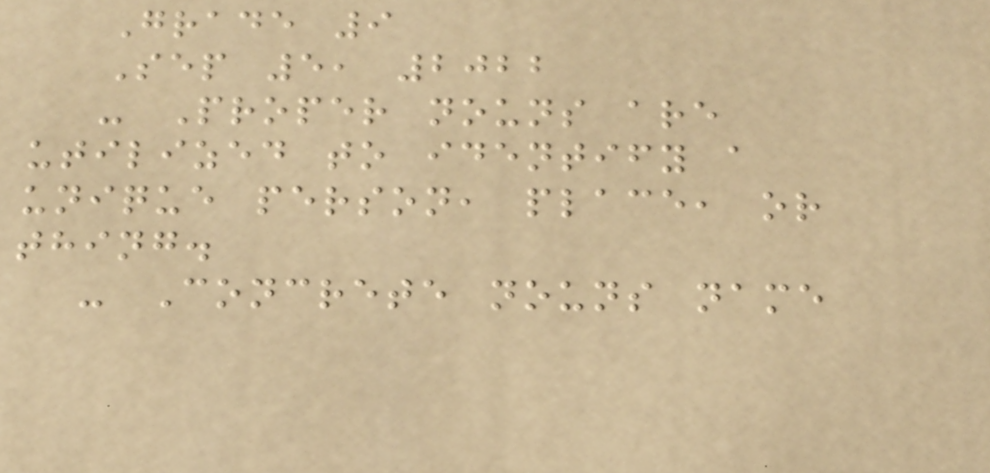Grade 9
Sep 5, 2022
- Proper nouns are
utilized to identify a
unique person, place, or
thing.
- Concrete nouns name
